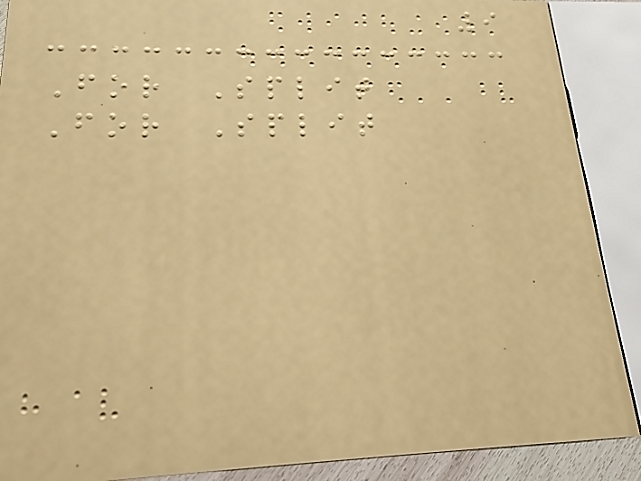9
For Split
For Split
